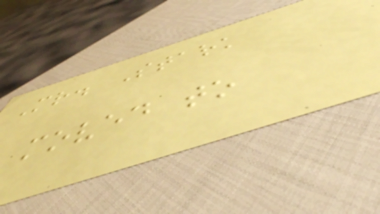Mr. Stark
moved to
